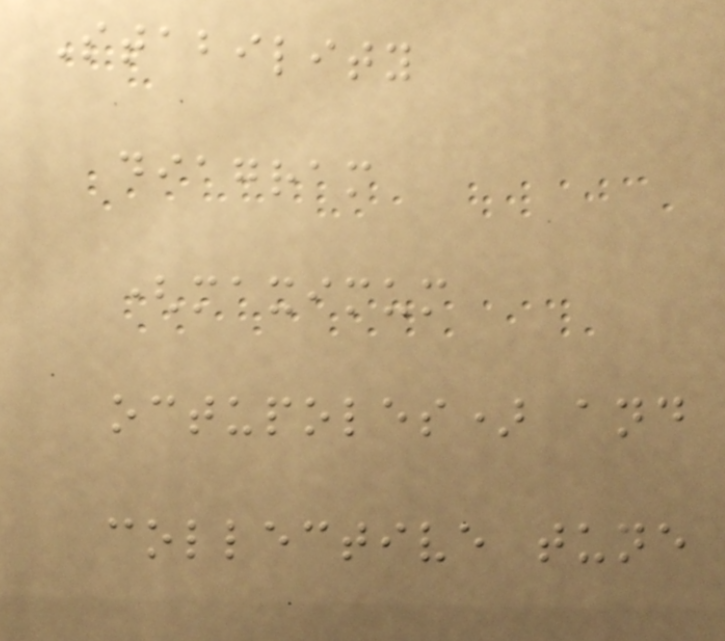Stability
diagram
(maximum
octupoles) and
collective tune
